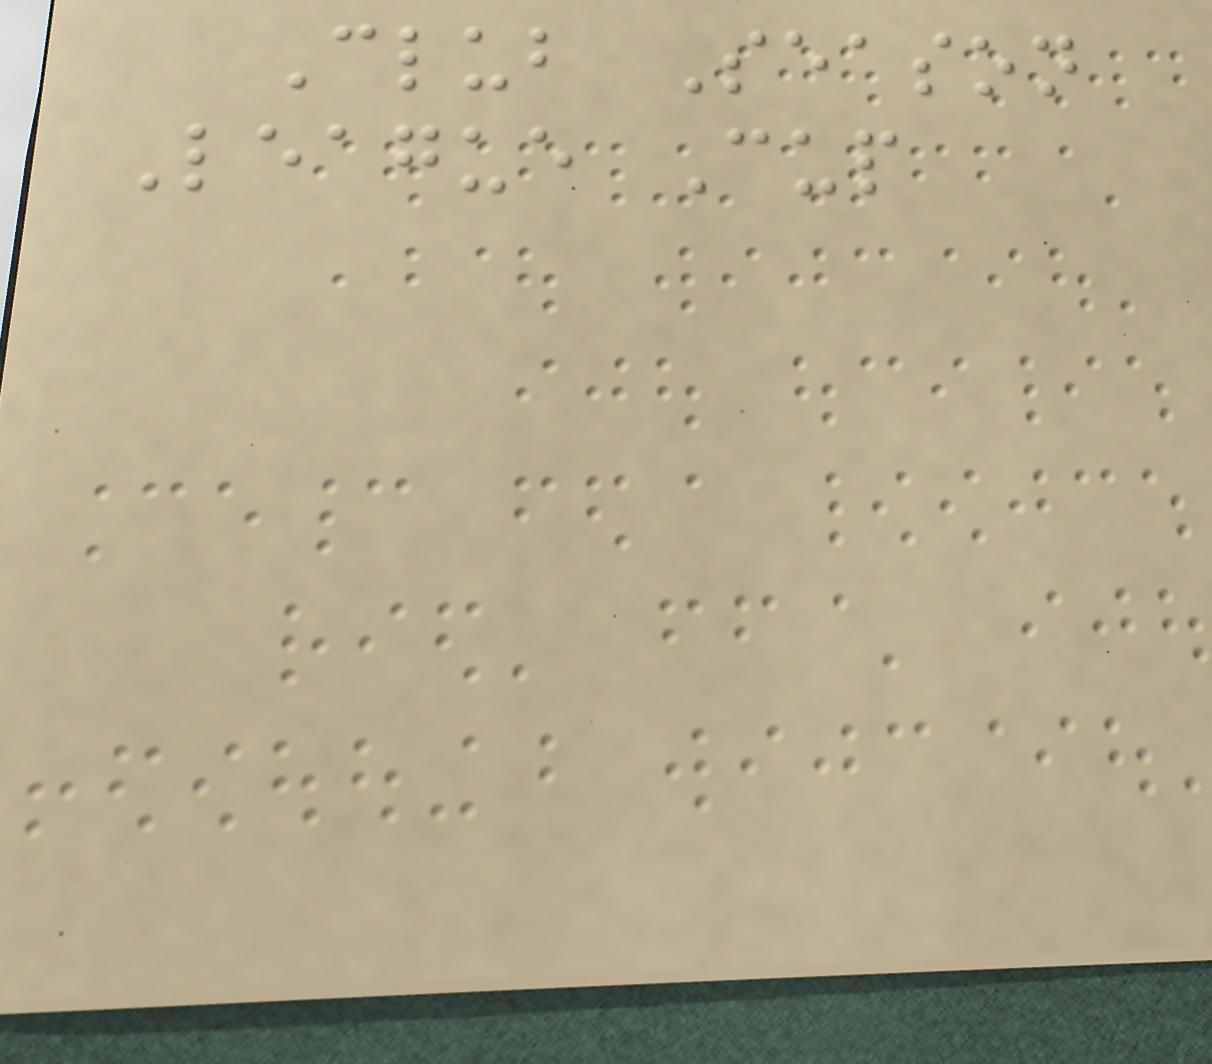Club Season
League Cup
